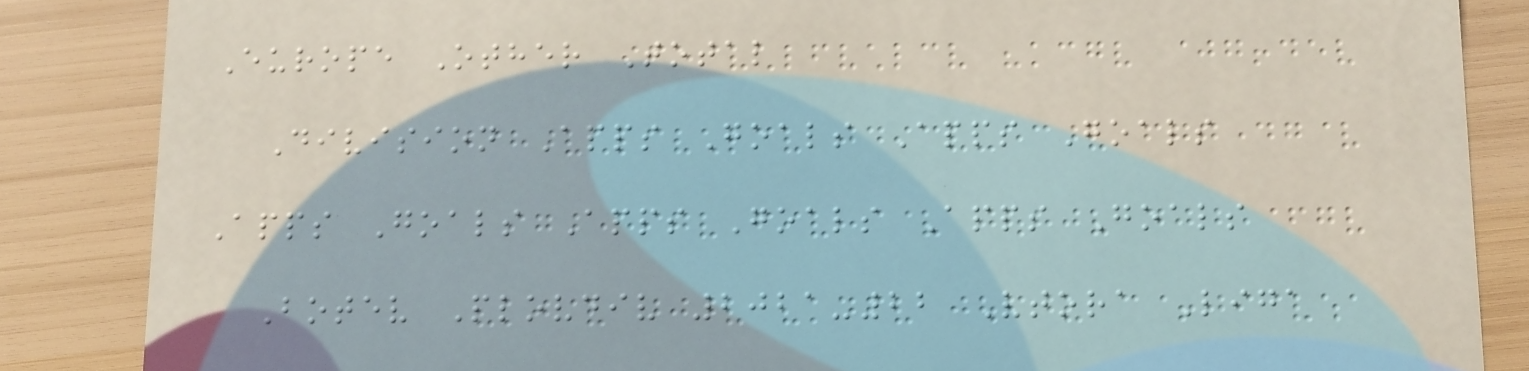Europe Other Total
Division Apps Goals Apps Goals
Apps Goals Apps Goals Apps Goals
Botev Plovdiv 2021-22 Vtora Liga
